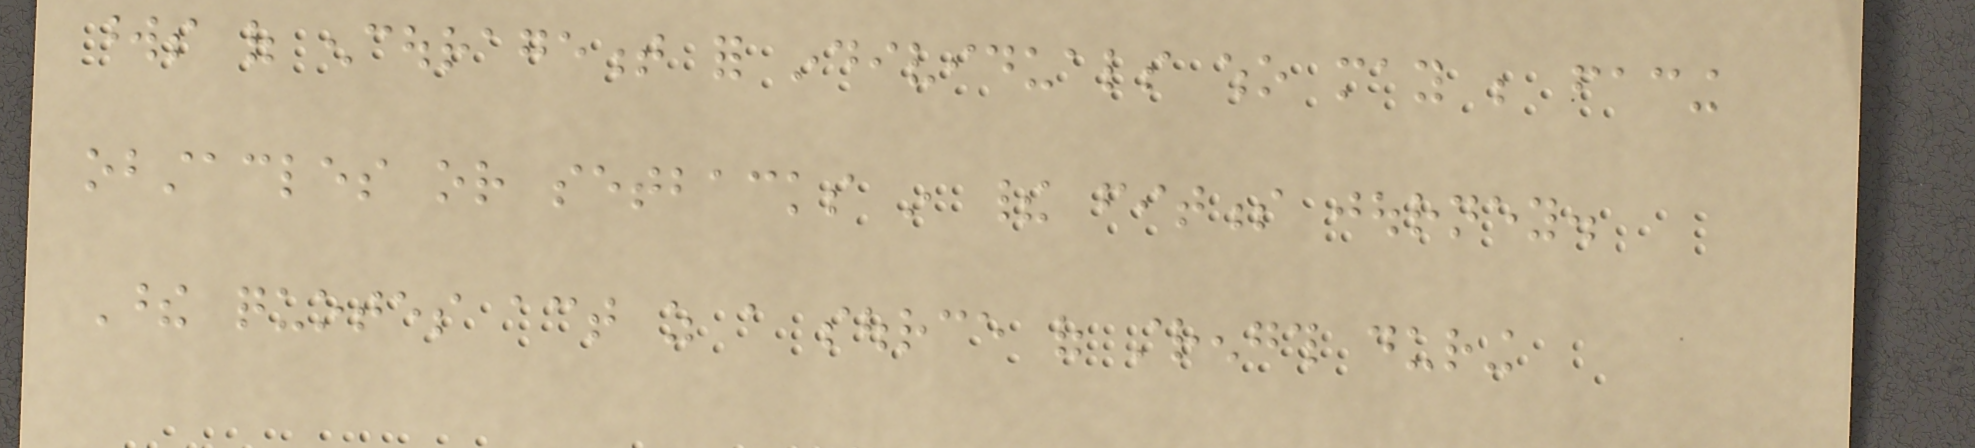words of encouragement for individuals who may be facing
obstacles or setbacks in their fitness journey.
These quotes act as a source of strength during
